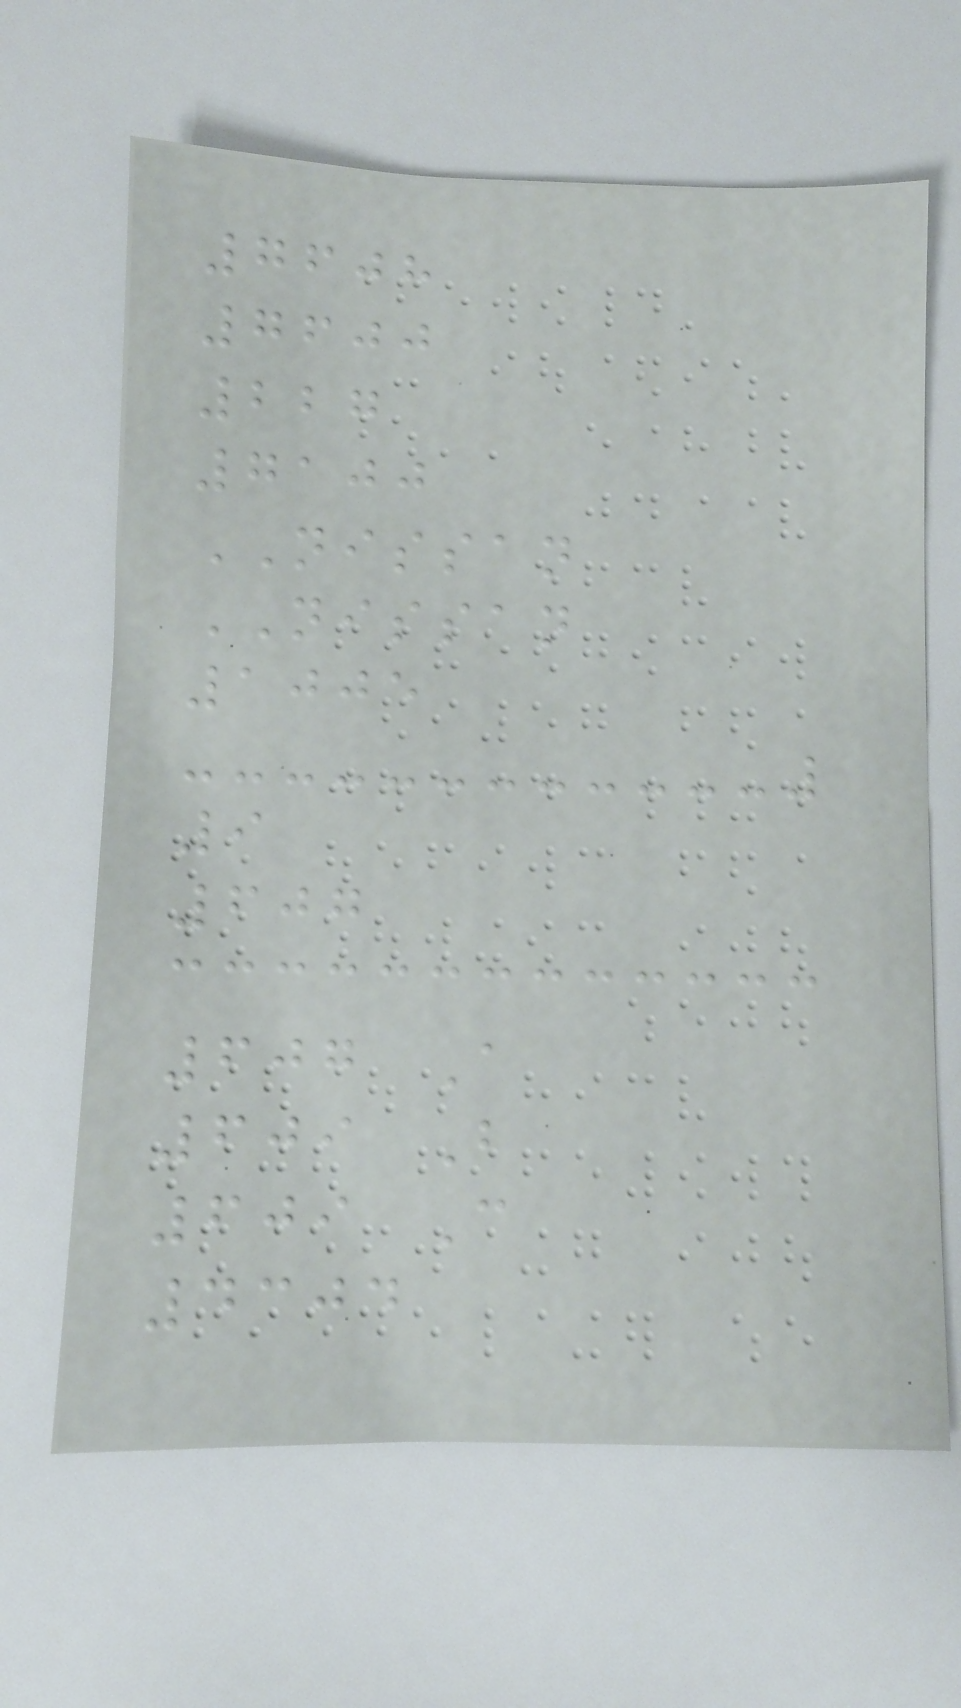7608
7600
227
7100
NISSAN
NISSAN
1005
9
607
607 A
609 B
609 C
4304
